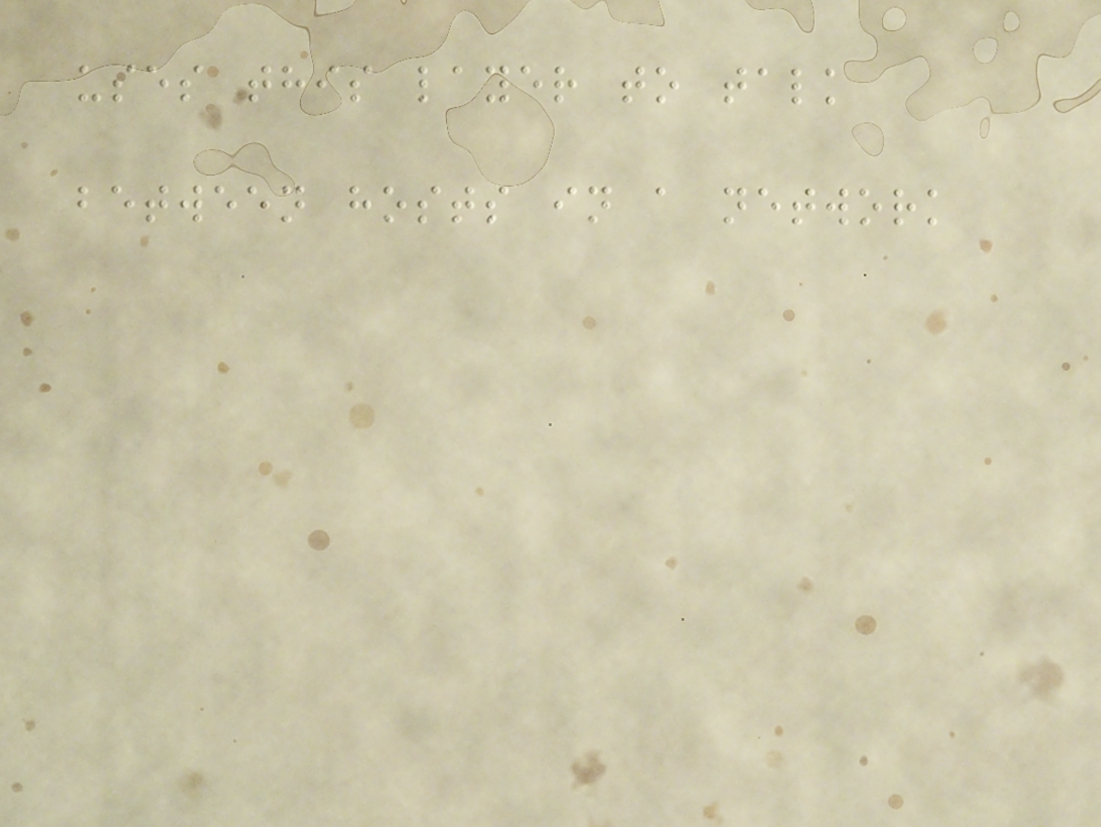uses this layer to talk
between hosts in a network
